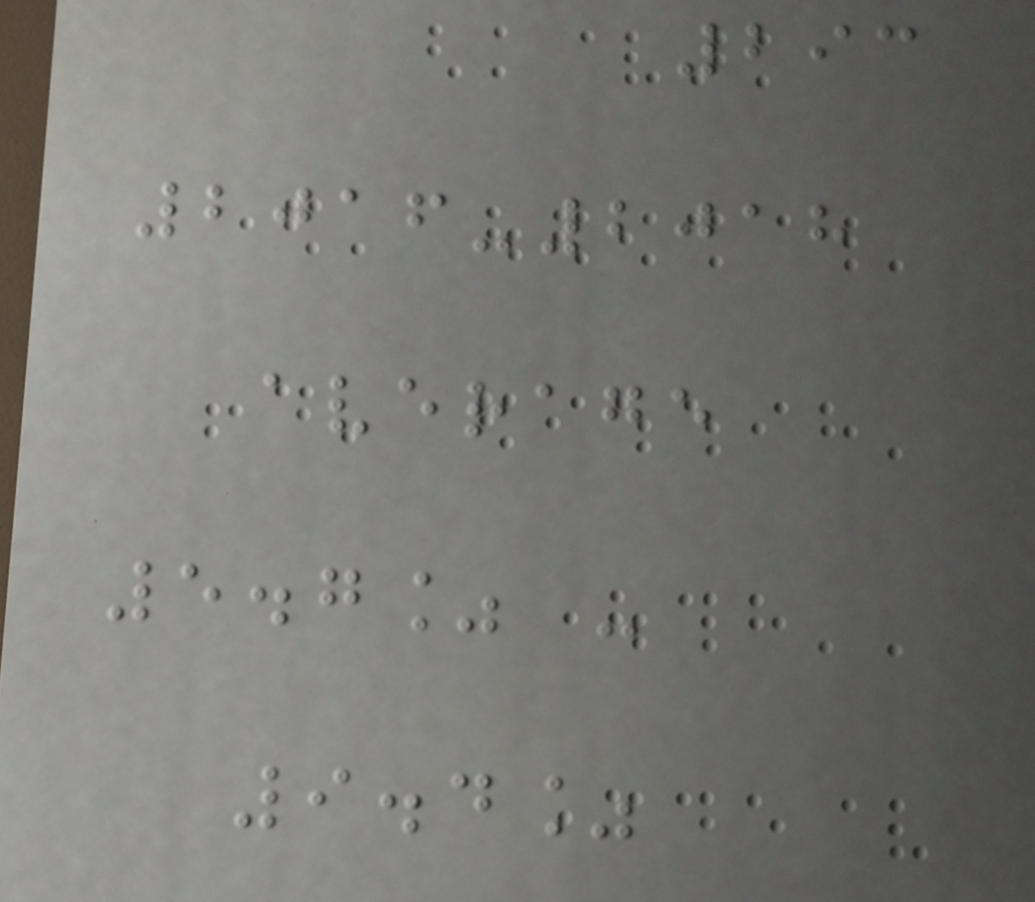293
2016-2018
average
5.7% -
9.4%
